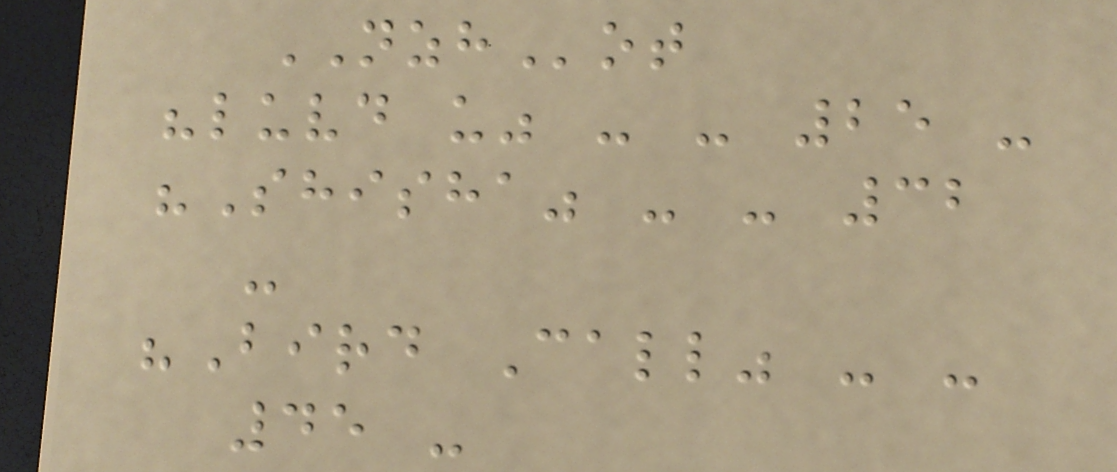NZHot
"luvd u" - - 25 -
"Shisha" - - 32
-
"Bird Call" - -
45 -
